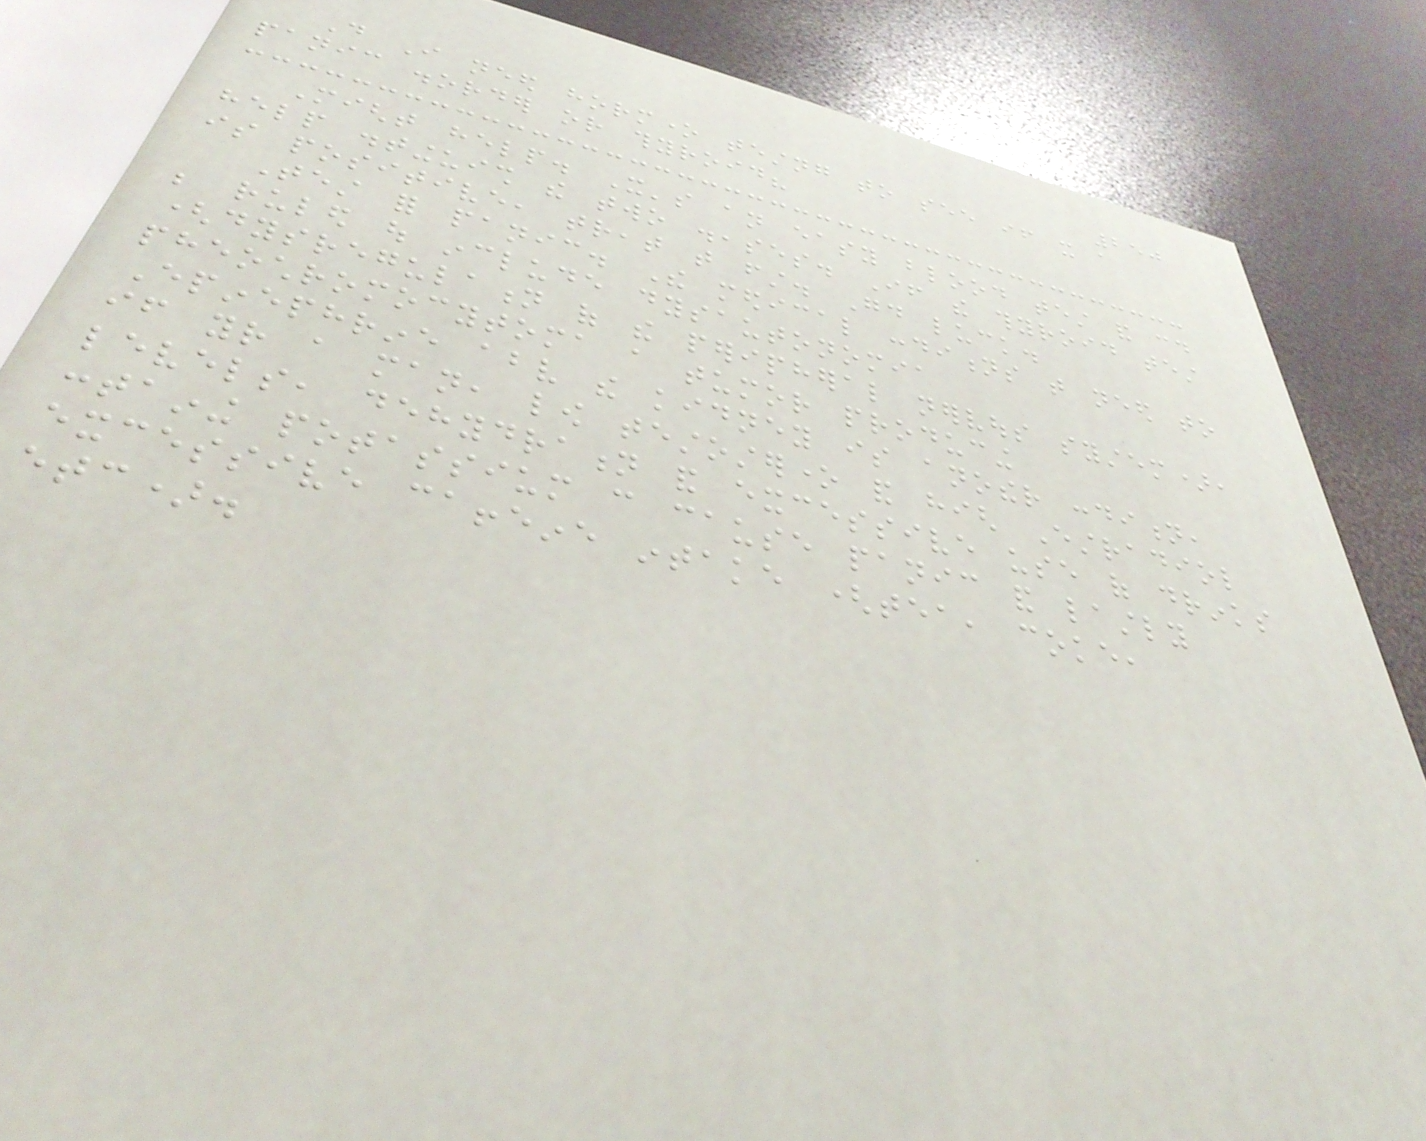250
Do I need hormone testng to see if it a
panic disorder or thyroid?
Might help. It's an easy blood test and could
help distinguish the two diseases. If the thyroid test
is positive, treat that first. Good luck.
Test for panic. The medical conditions that need to
be ruled out include dysautonomia
(dysregulation of the peripheral nervous system),
pheochromocytoma a tumor producing
Epinephrine above the kidney is another condition,
if your a man, low testosterone and high Estradiol
levels, dehydration and excessive use of drinks
containing potassium can cause panic and lastly
excessive caffeine intake (tea, coke,
etc).
